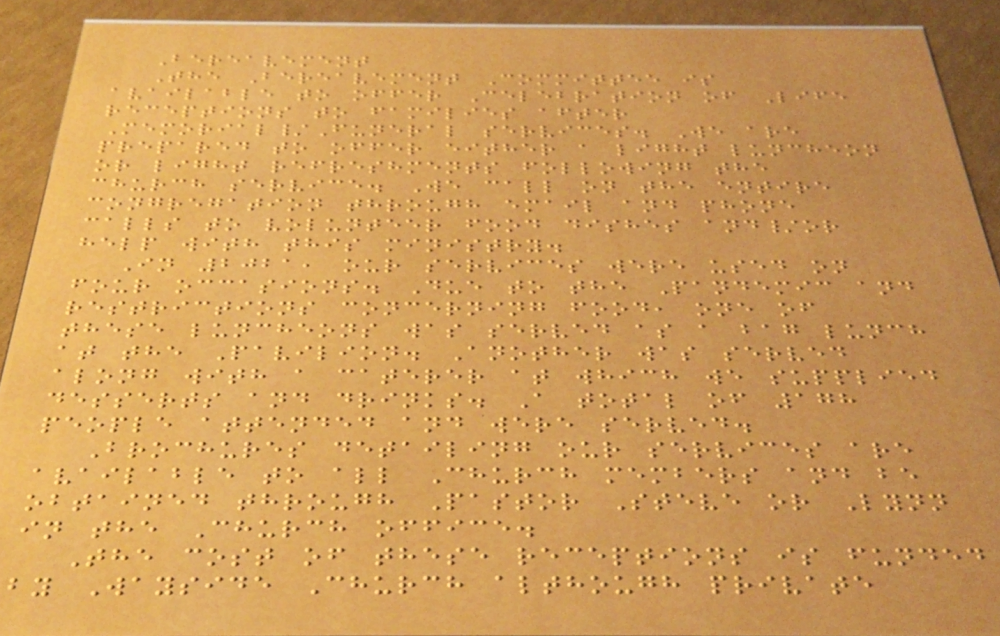Bereavement
The Bereavement Committee is
available to offer Celebration of Life
receptions to families after
Memorial/Funeral services. We are
prepared to offer either a light luncheon
or light refreshments following the
church service. We call on the entire
congregation through email and phone
calls to volunteer food dishes and/or
help with this ministry.
In 2021, our services were used on
four occasions. Due to the Pandemic and
restrictions concerning food, one of
these luncheons was served as a bag lunch
at the Pavilion. Another was served
along with a caterer at which we supplied
desserts and drinks. A total of 178
people attended and were served.
Brochures detailing our services are
available to all Church members and be
obtained through Pastor Steve or Lynn
in the Church office.
The cost of these receptions is funded
by Wayside Church although private
